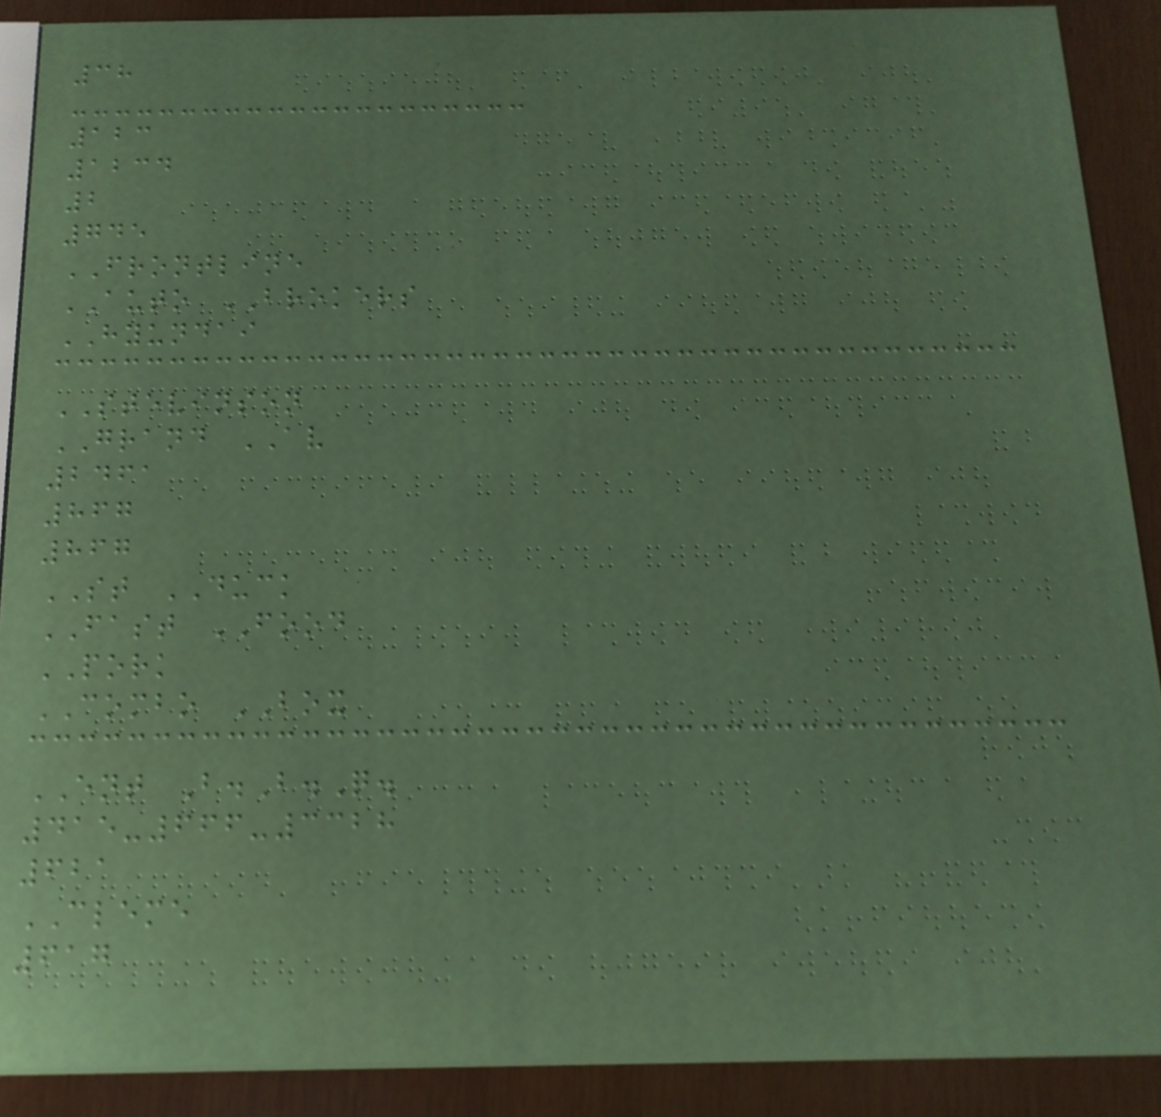38
123
1234
2
745
FRONTLINE
AUTO BROKERS
HYUNDAI
STEVINSON
GRAND AV
2461
867
867
ST DUCK
FAST FOOD
PORK
COMBO BOX
ENT B.B.Q.
415-666-3328
621
CLEME
617
